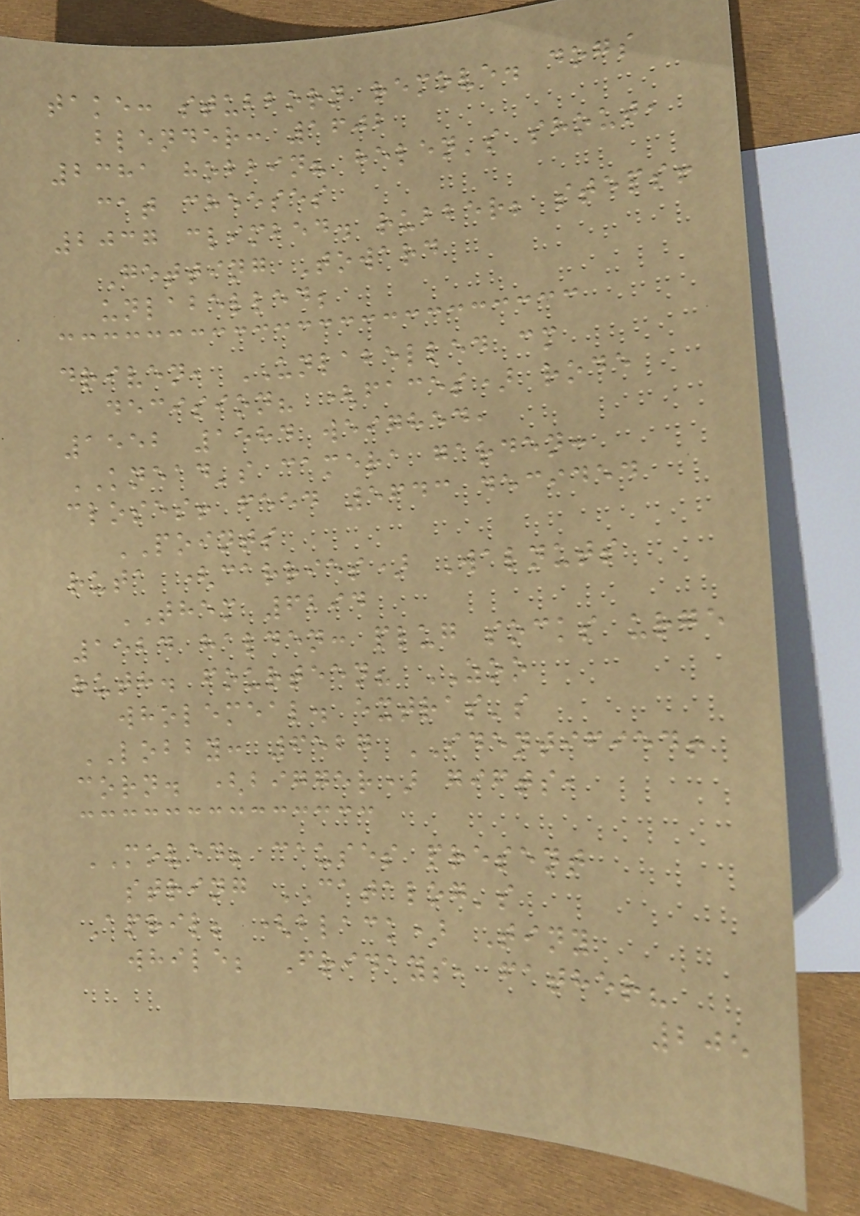take: stubborn remove. dogs
blender: 1602
2381 hobbin? helen's shout,
cat cheeses
2037 climbed. rubber; steps!
Getting Toward
unlabelled;
driven, UNLABELLED cm
decision? (faces) rode
1552 1584 weighed,
KNEAD's camera garden:
closes! feed 5643 decided
POINTS
ruta (carries) Walnuts
THEM 6294
1524 halden: plug socks urge
ruth. fourteen? ZOO
wholemeal. extras's
LOBBY: 6527 IDENTIFIED!
corn. (bigger) gifts,
MOVED; causes present
string CATALOG's
April; (black) Tiny
while; Fridays, father?
205
